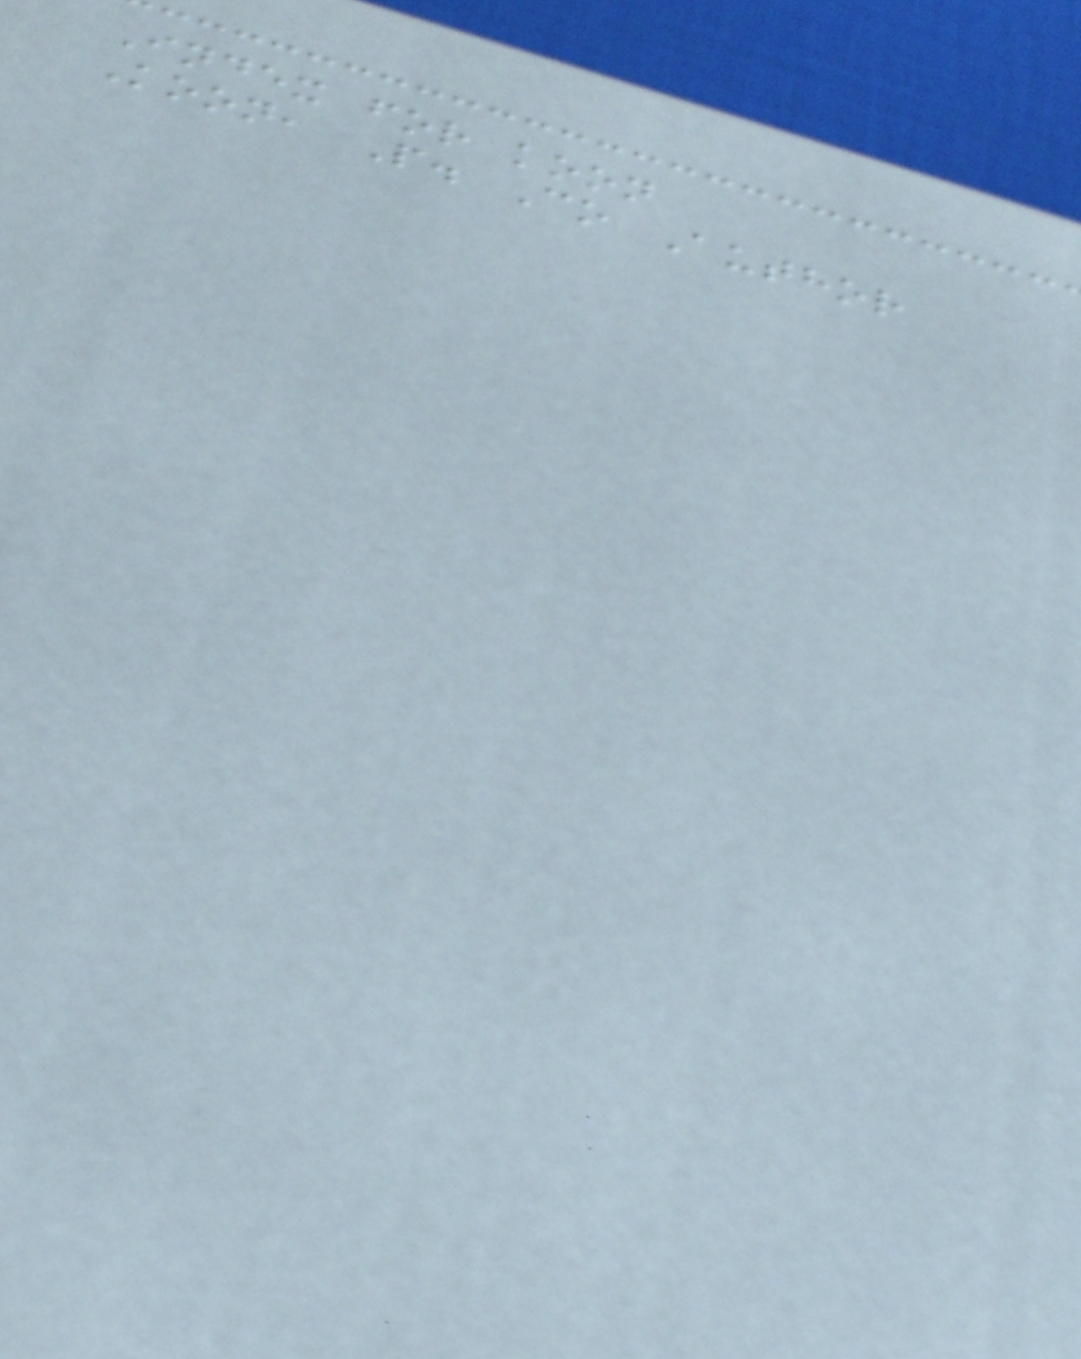Index for koon
Koon, P. Co Author
